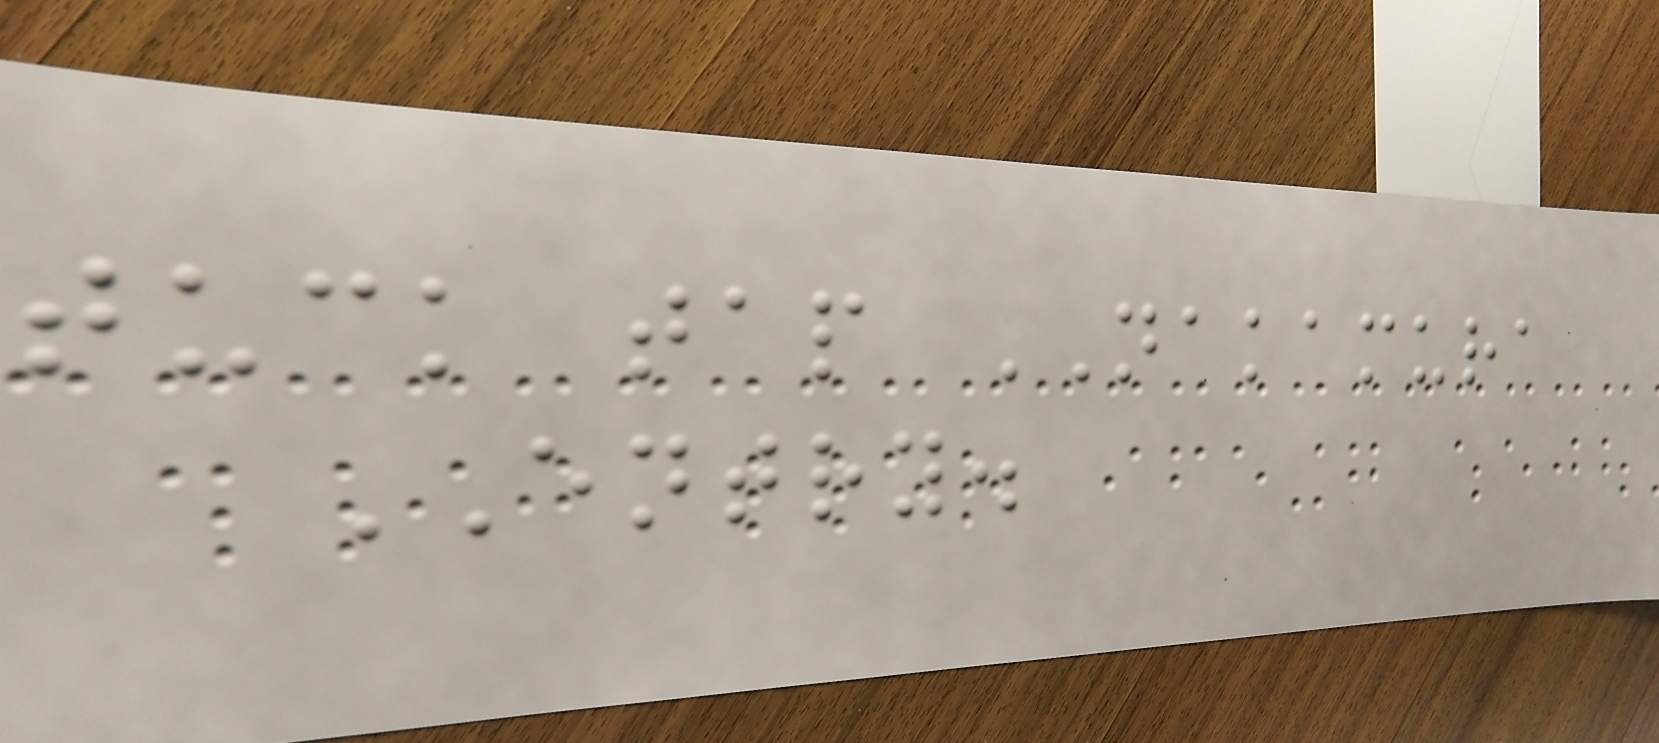tuck tap NAKAMURA
ENTRY.
